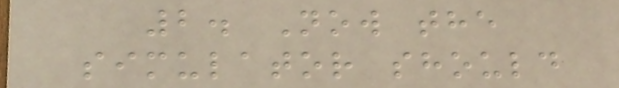2. Now the
simulator should
